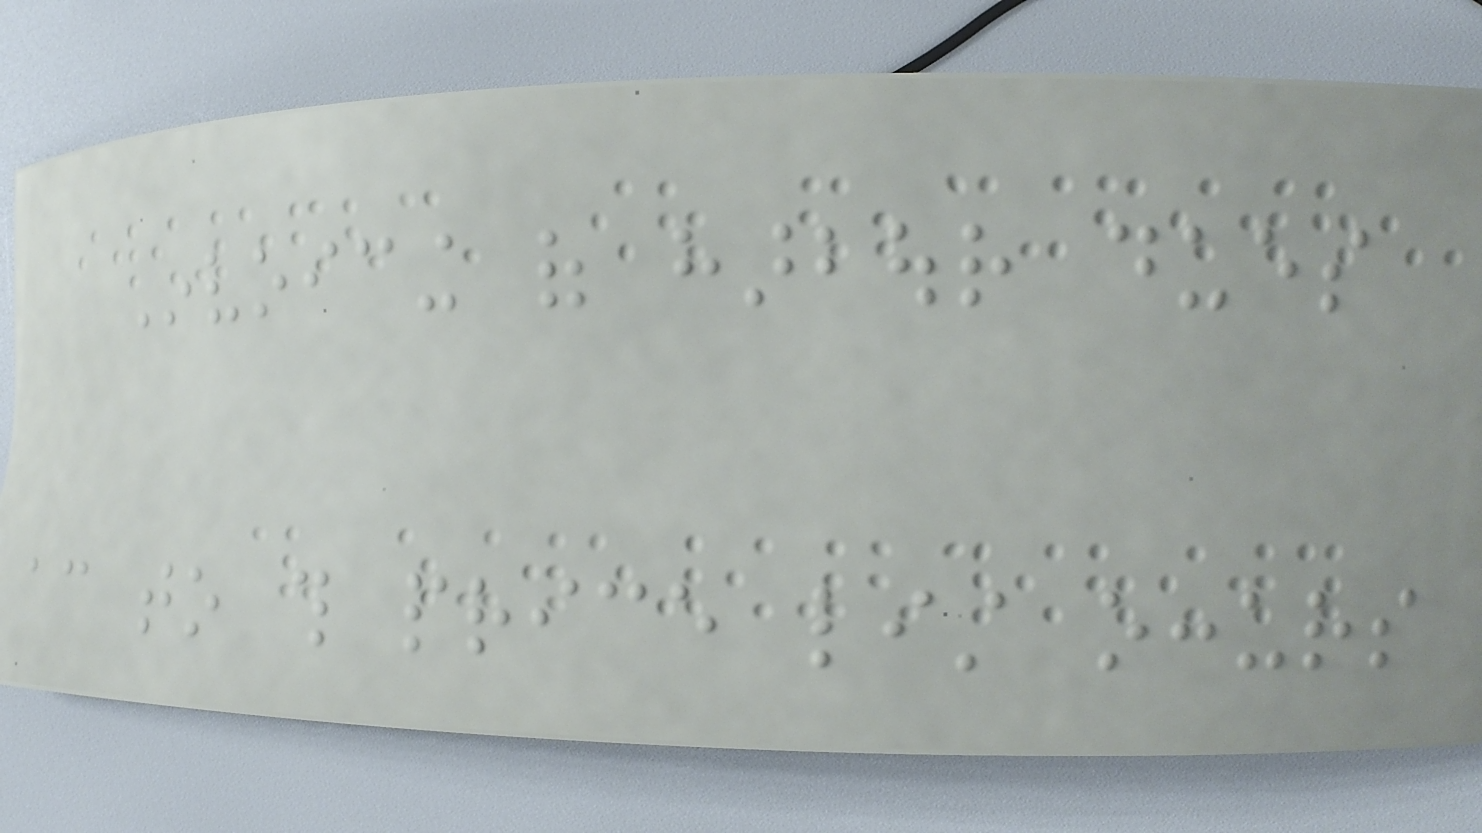Invoicing of harbour dues
according to this price list occurs
